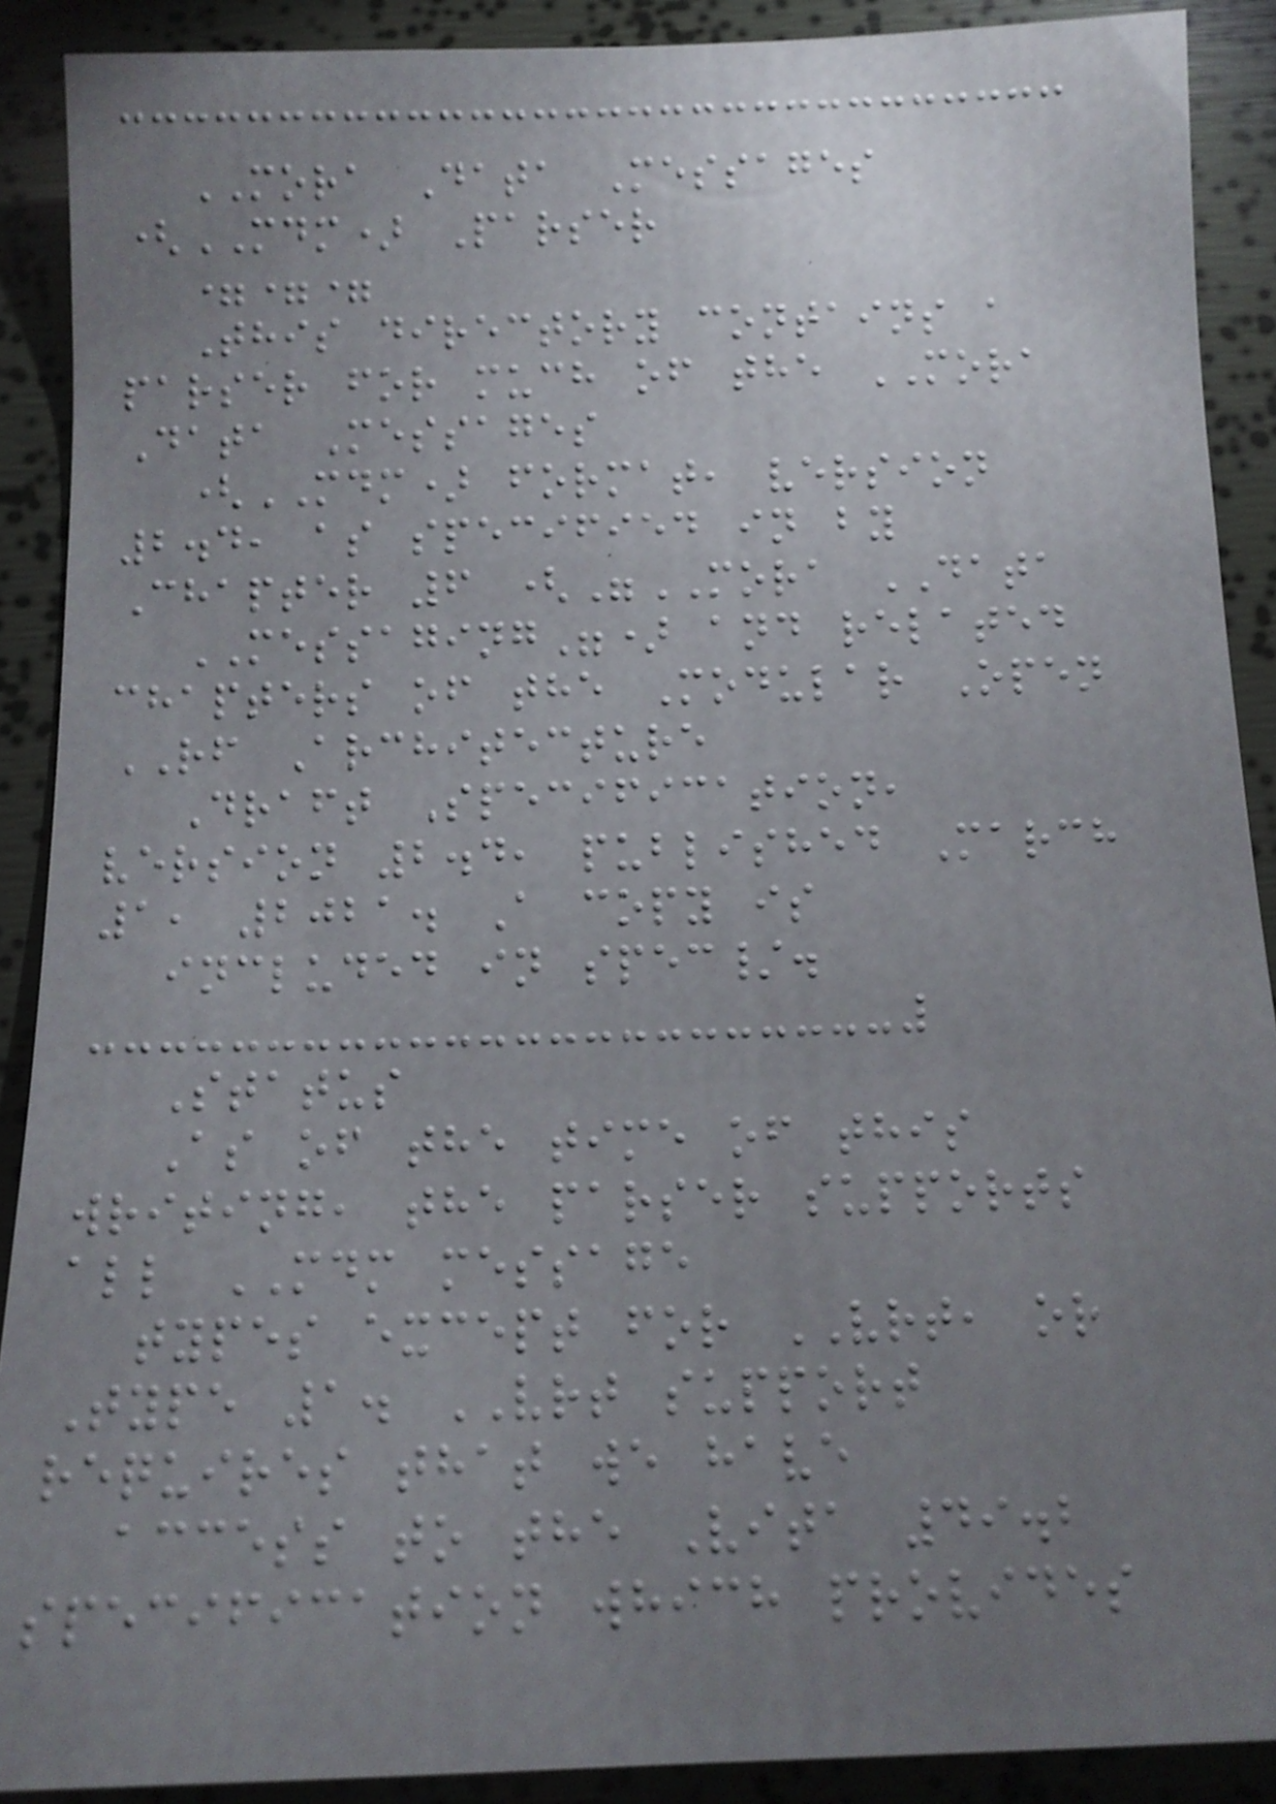MORA Data Messages
(MDM) Parser
===
This directory contains a
parser for much of the MORA
Data Messages
(MDM) format, version
2.4, as specified in by
Chapter 6 ("MORA DATA
MESSAGING") and related
chapters of the Modular Open
RF Architecture
Draft Specification,
version 2.4, published March
1, 2021. A copy is
included in spec/.
Status
As of the time of this
writing, the parser supports
all MDM message
types except for VRT, or
Type 1. VRT support
requires that we have
access to the Vita 49.2
specification which provides
